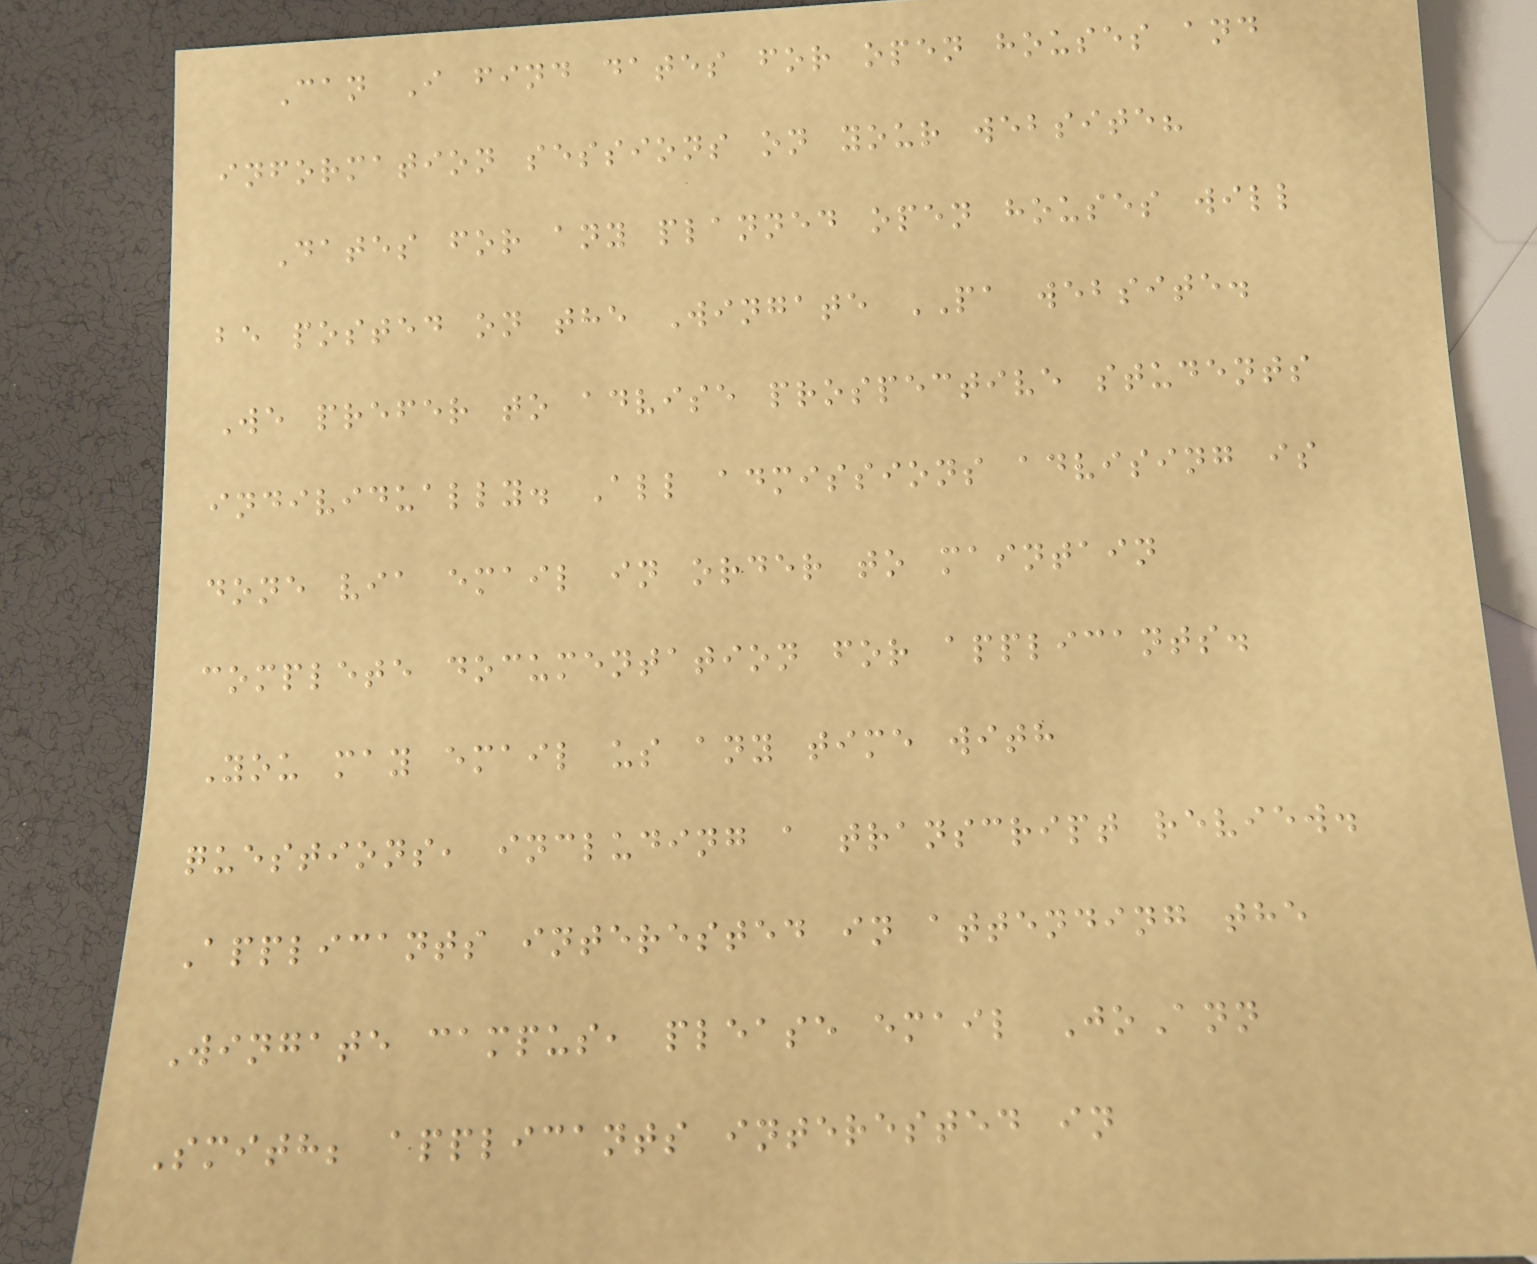Can I find dates for open houses and
information sessions on your website?
Dates for any planned open houses will
be posted on the Wingate PA website.
We prefer to advise prospective students
individually. All admissions advising is
done via email in order to maintain
complete documentation for applicants.
You may email us any time with
questions, including a transcript review.
Applicants interested in attending the
Wingate campus, please email JoAnn
Smith; applicants interested in
